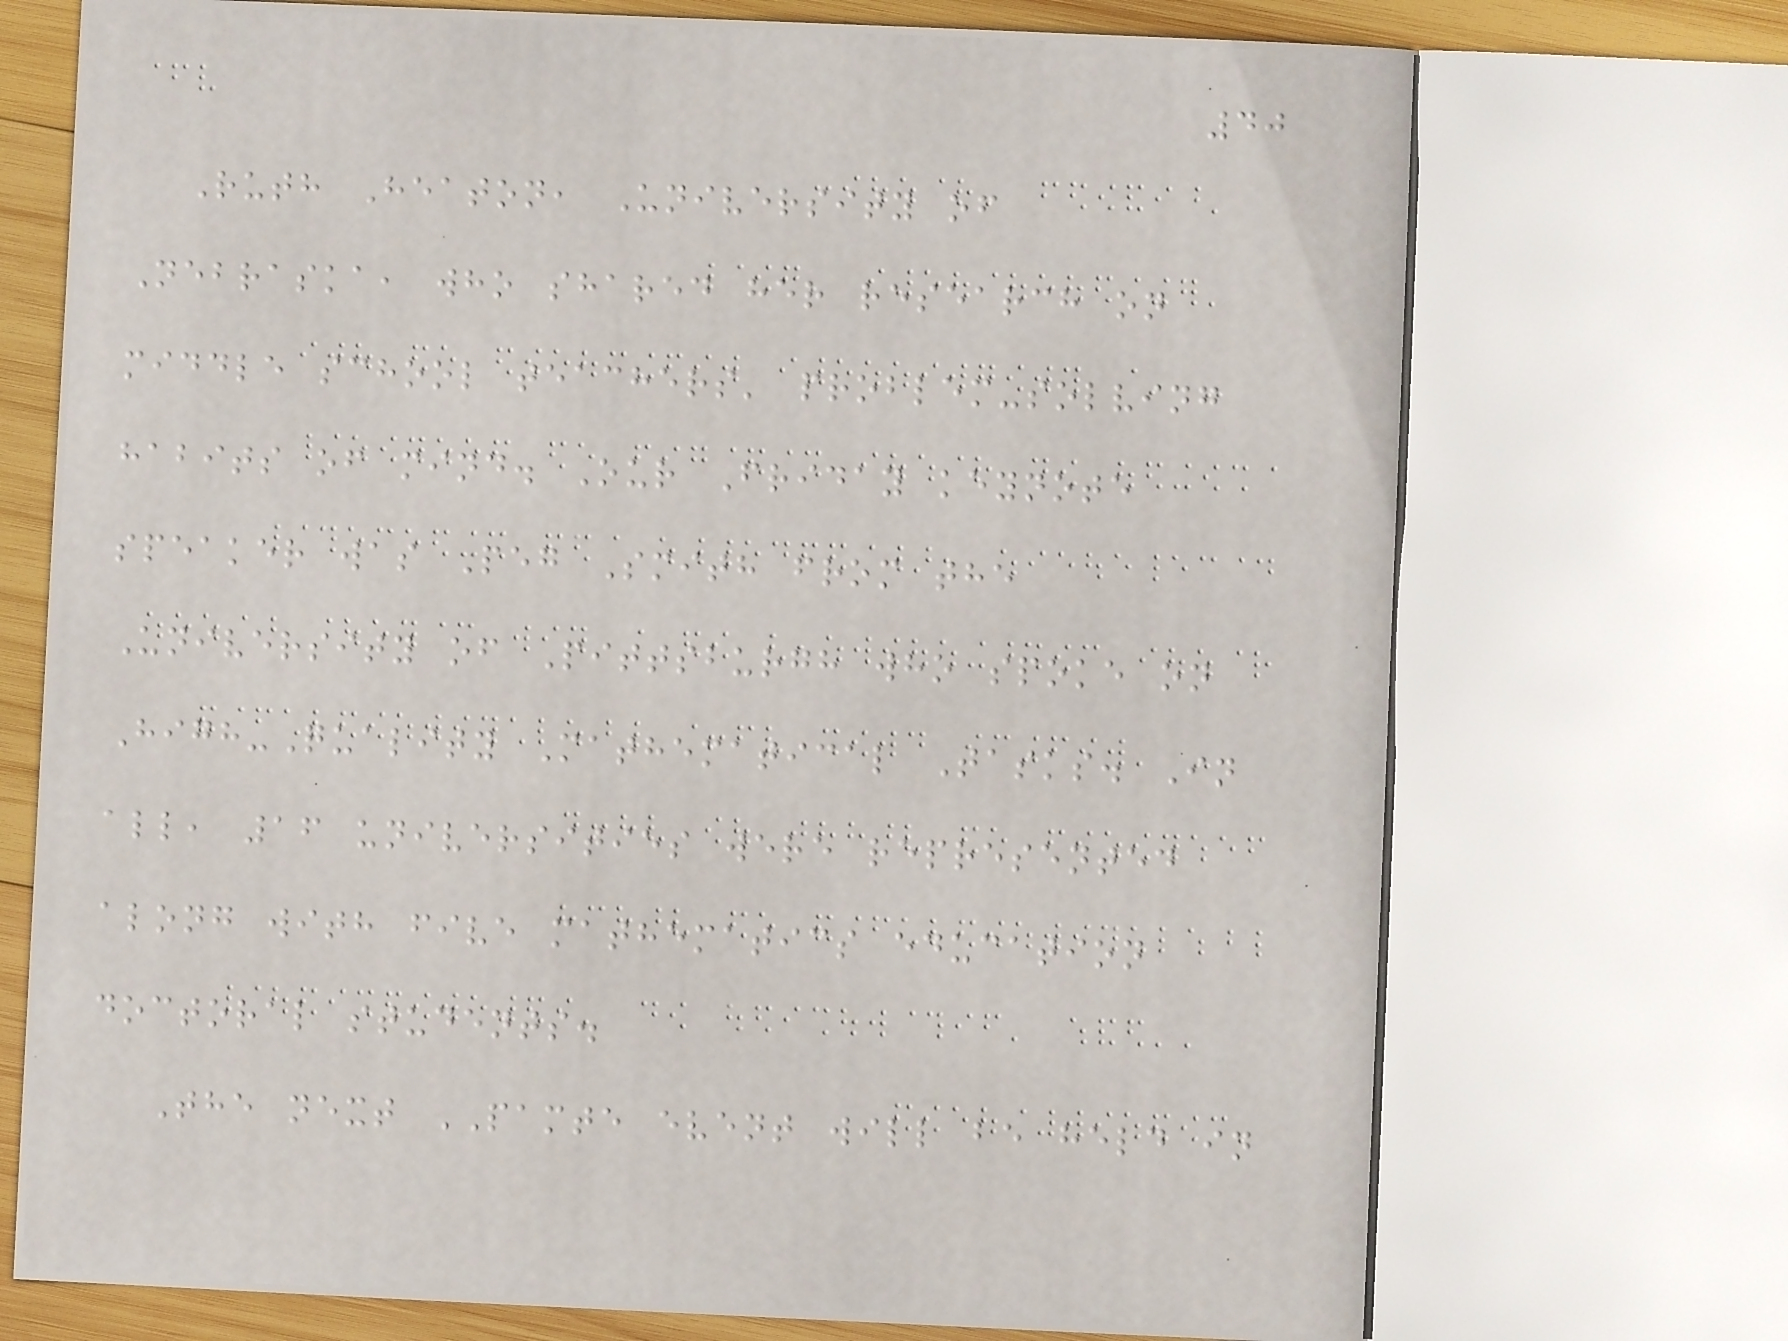40
Ruth Heaton, University of
Nebraska, who shared her research on
middle school teachers' problem-solving
habits of mind. Our Friday keynote
speaker was Peg Smith from the
University of Pittsburgh who spoke on
High-Quality Mathematical Tasks. In
all, 16 universities were represented
along with five mathematics education
doctoral students.
The next PAMTE event will be held in
